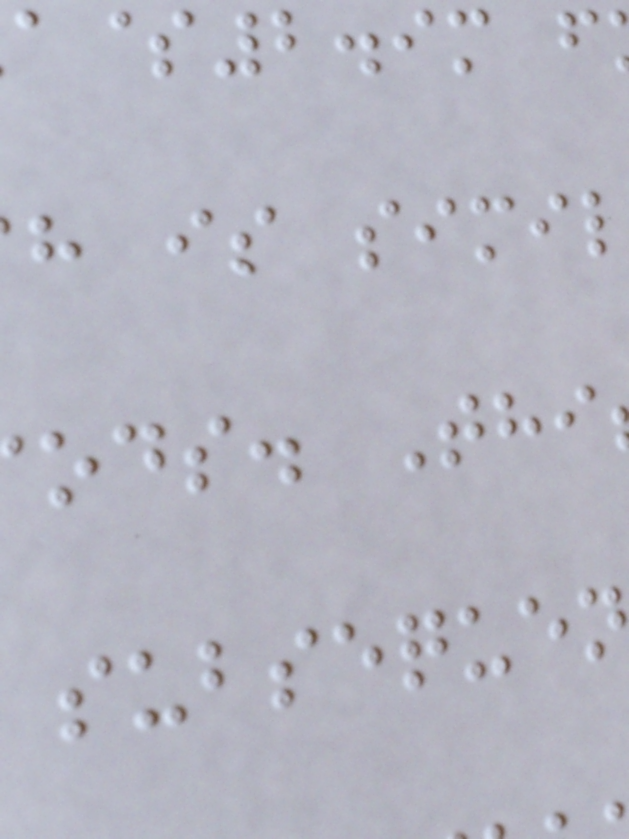a$2.9m f
h is simi
ods. Thi
subsequen
